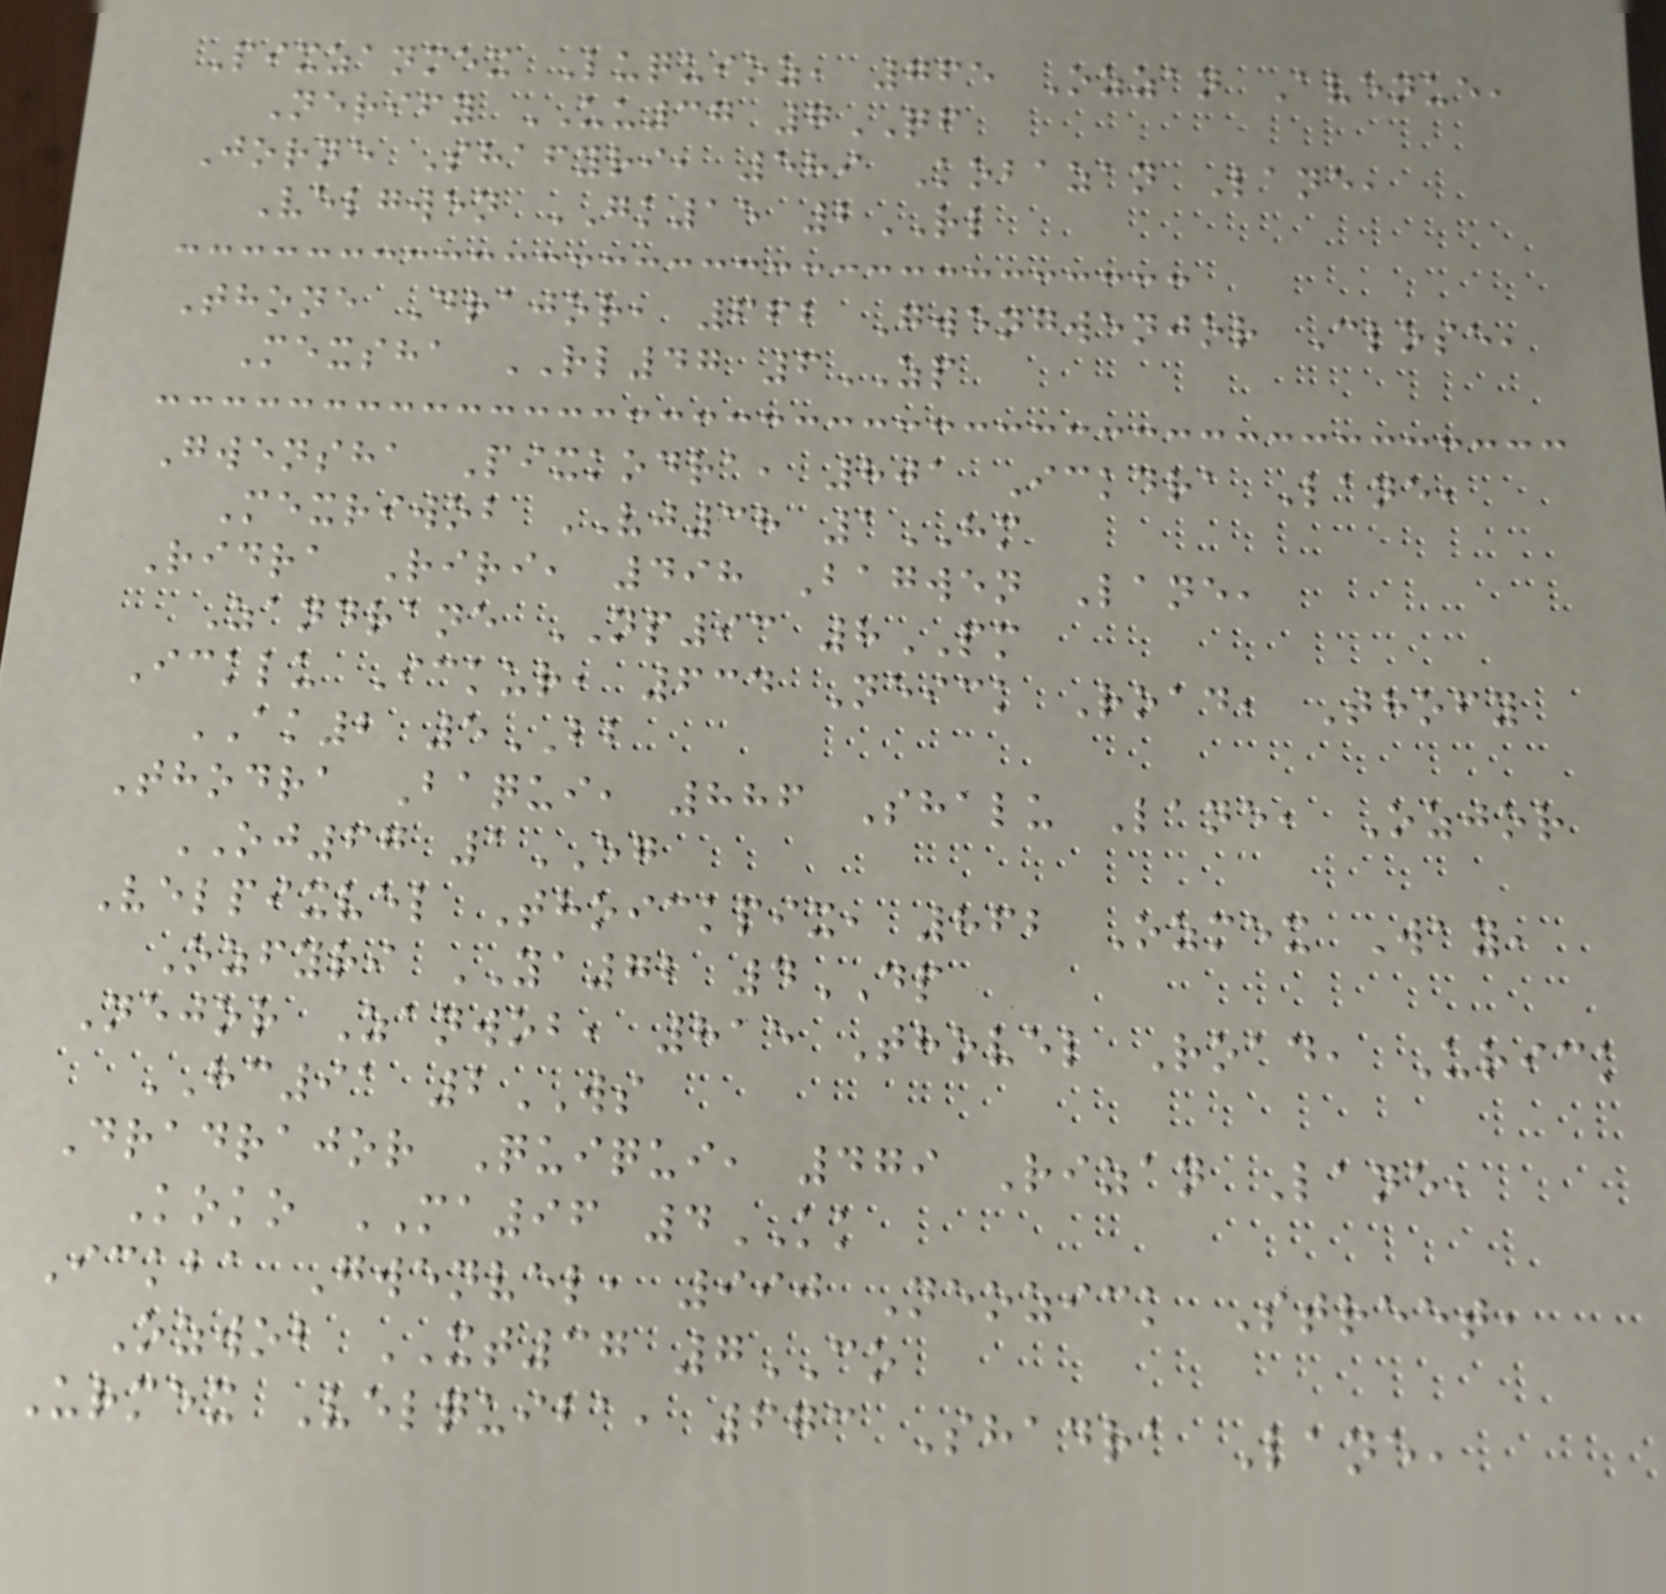Pixzanmex Luquioz, 765 Ozzan Avenue,
Nerify UU37 7QF
Jorne Shafyri, 589 Kobazan Lane,
Velgwen GK15 2RL
Thone Drajor, 662 Gwengwenjor Close,
Mexsha RL47 6ZP
Gwensha Pixkodra, 801 Ickdra Lane,
Mexriwob VJ38 1HM
Ridra Riri, 498 Bagwen Lane,
Zandrane NP93 8PM
Icklu Ickur, 634 Neick Road, Thofy
AK2 5BB
Thodra Baqui, 886 Shalu Lane, Ozjor
OJ67 1EG
Velpixvel Thoickpix, 862 Ozmex Way,
Ozfyri YA72 4DP
Nejor Zanwob, 815 Thovel Road, Urick
HC91 2WS
Dradrajor Quiqui, 479 Rizan Lane,
Koko MA96 4KK
Ickba Gwenvel, 990 Neozick Street,
Ozwob XT37 7CO
Urmex Velquiba, 673 Shadra Lane,
